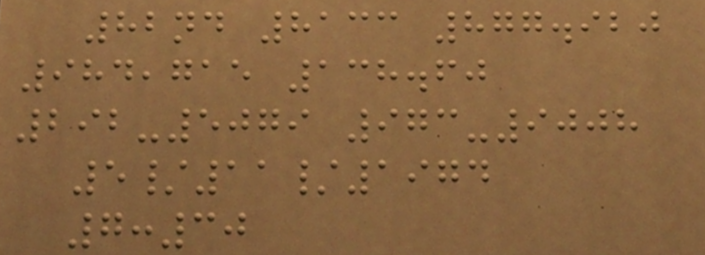82nd 8133 877.920
984,715 138.60
292-5079 973-9008
5/11/1974
7:30
